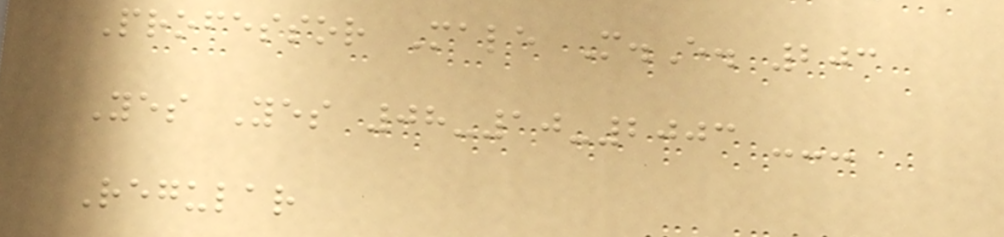Professor Male M.E. 203
Yes Yes 08-10-2003 ---
Regular
